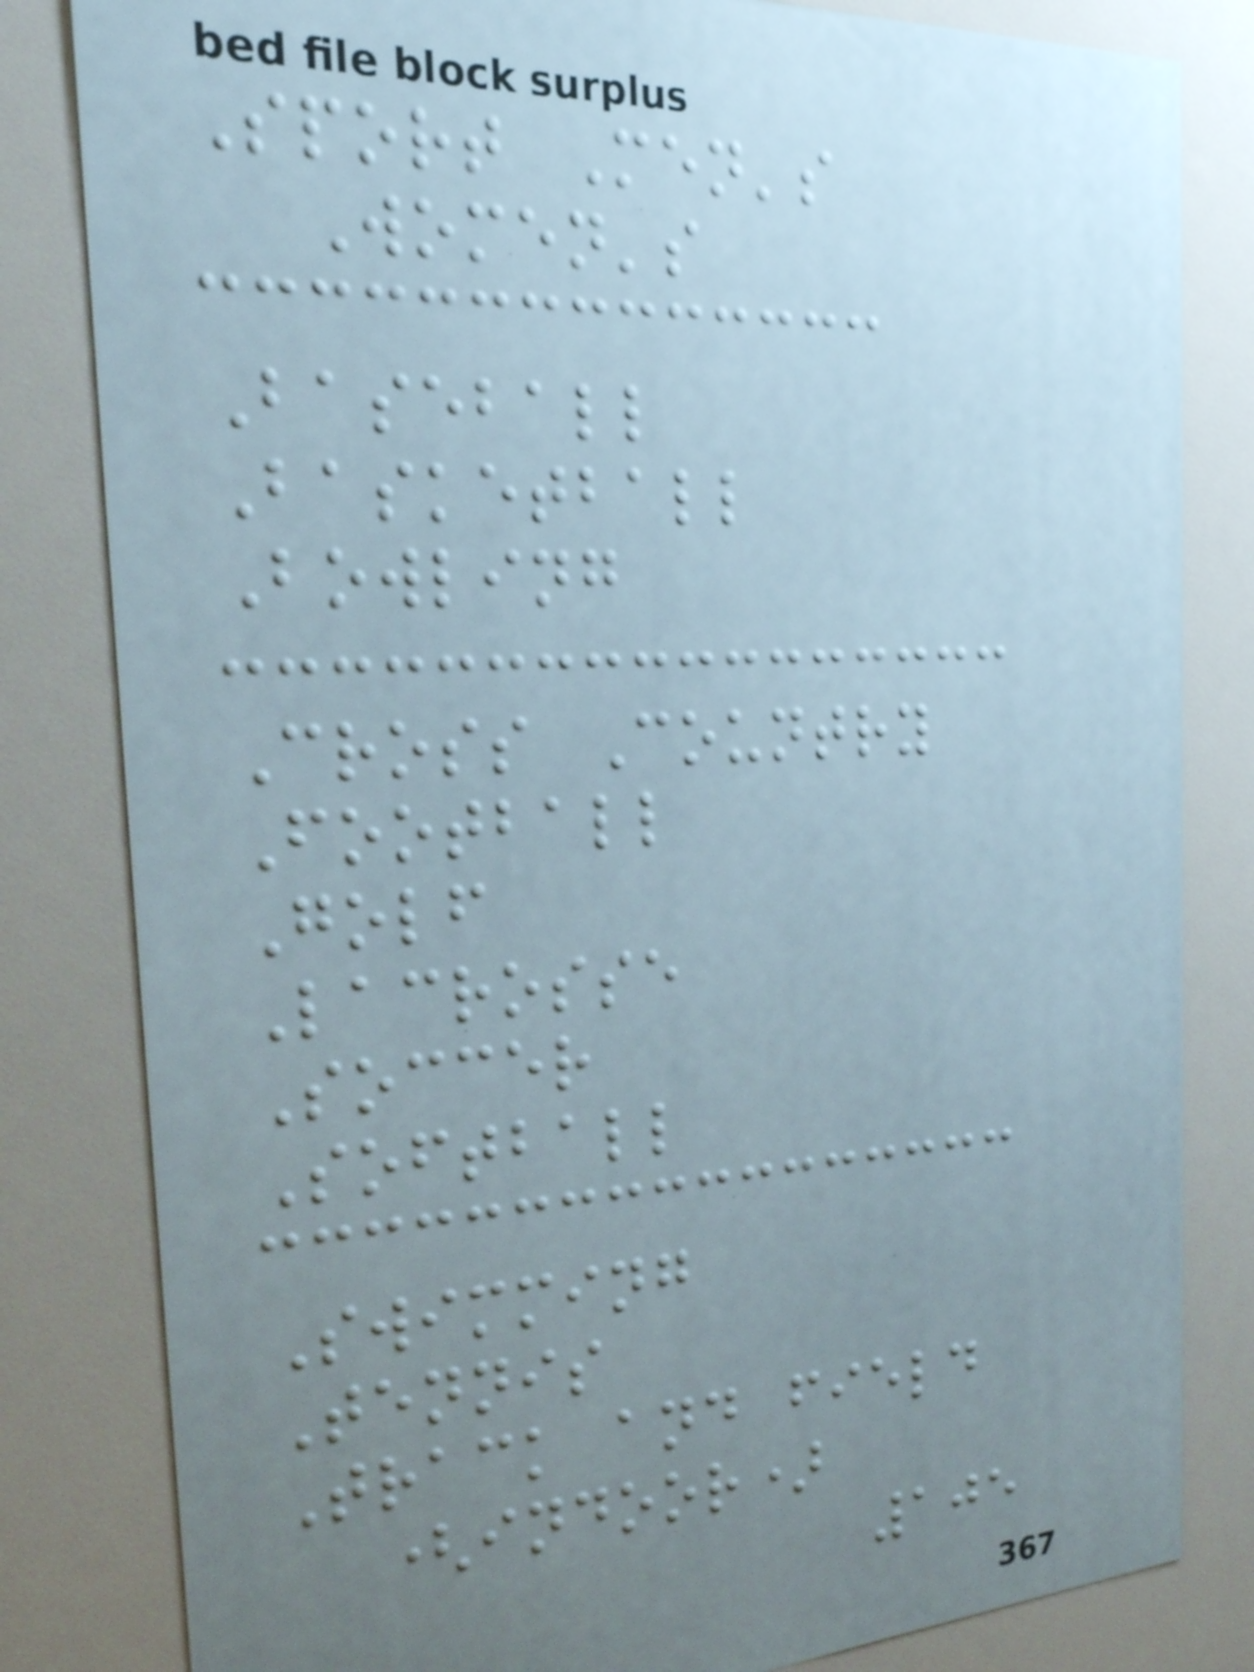Sport Men's
Women's
Baseball
Basketball
Bowling
Cross Country
Football
Golf
Lacrosse
Soccer
Softball
Swimming
Tennis
Track and field
(indoor)
105
